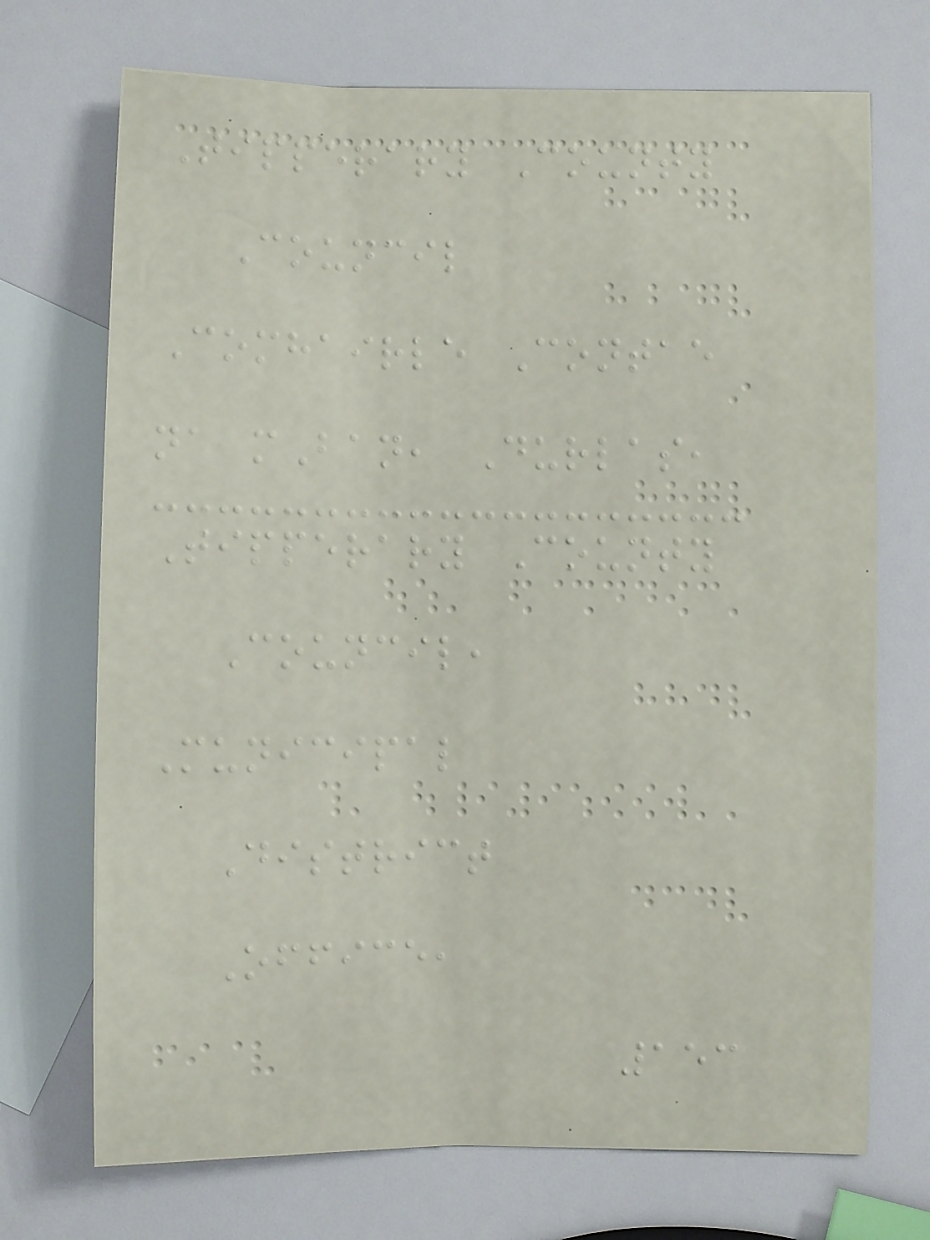Tipperary County
Council
Comhairle Contae
na mBan, Durlas,
Tipperary County
Council,
Municipal
District
Office,
153
